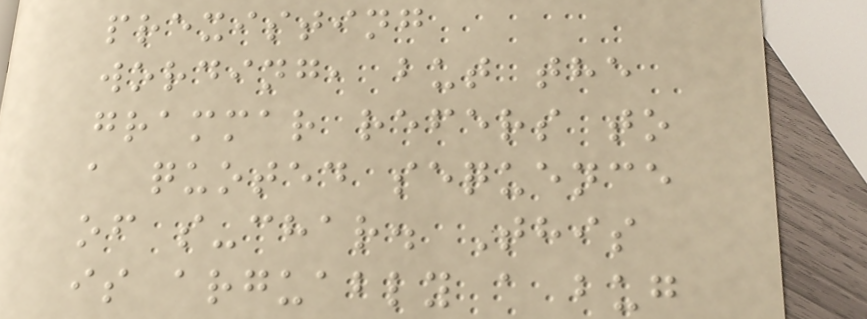prexisting
wording, but the
grammar refers to
a quoted sequence
of s-char. This
is arguably a bug
